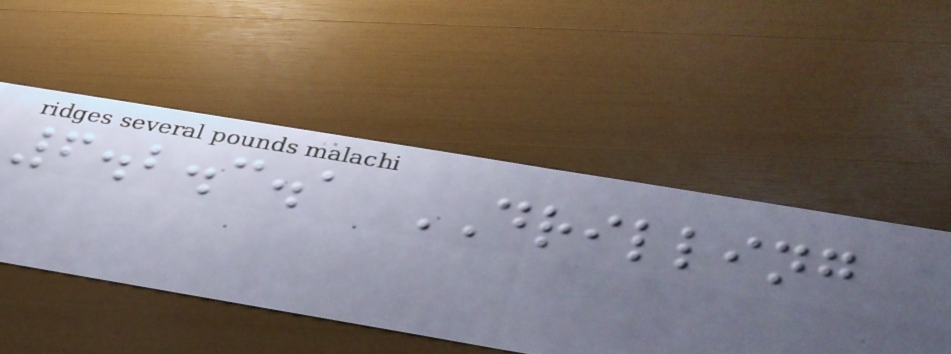6.2.3.1 DRILLING
